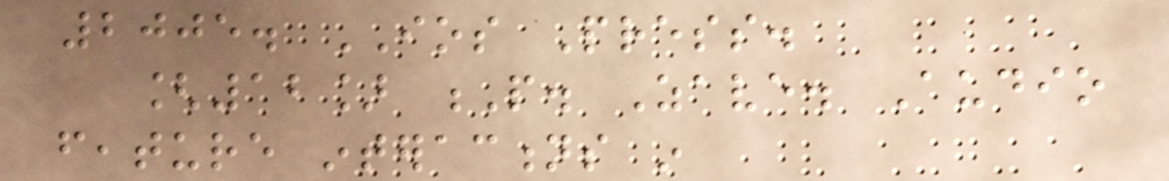2005. IOS Press.
[12] P. Zave. Audio
feature interactions in
